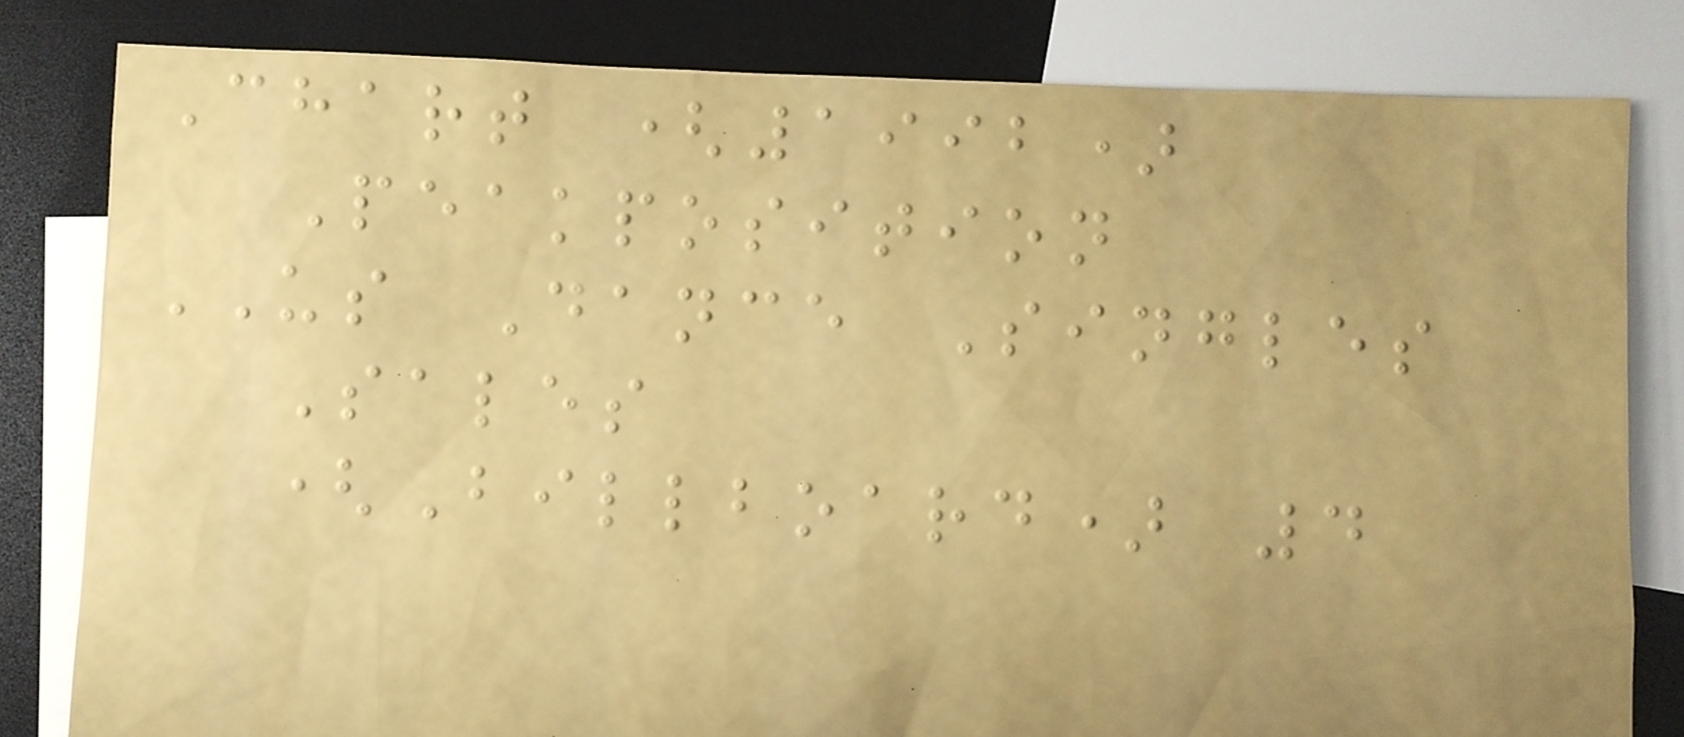Chart (1992)
Peakposition
US Dance Singles
Sales
(Billboard) 4
